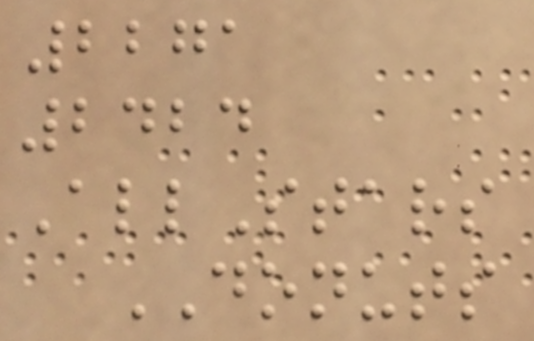2271
2424
AllStars
DONUTS
